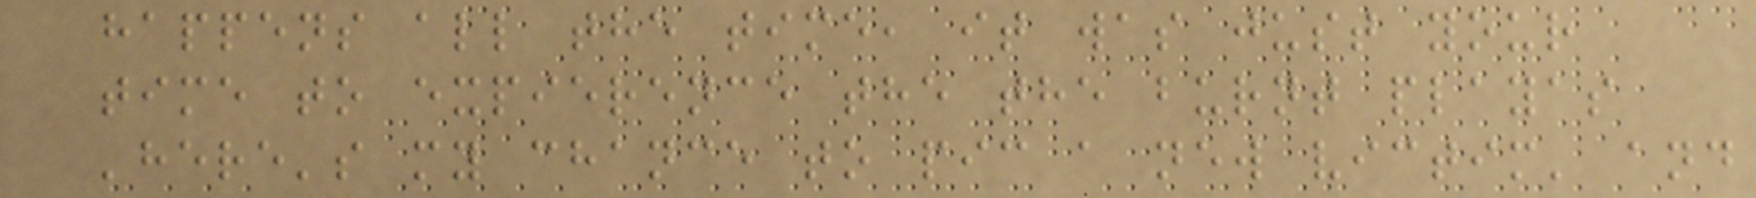happens all the time, it was just your
time to expierence the the burnt playas
'here's my chance to pic a new victim' and
